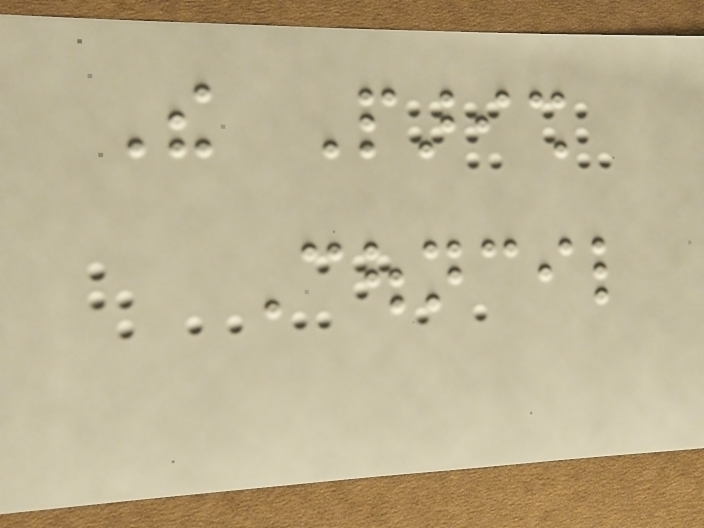The Parish
Council
